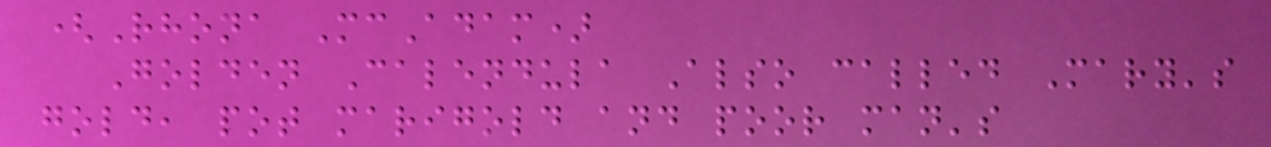(Rhona McAdam)
Golden Calendula Also called Mary's
gold, pot marigold and poor man's
